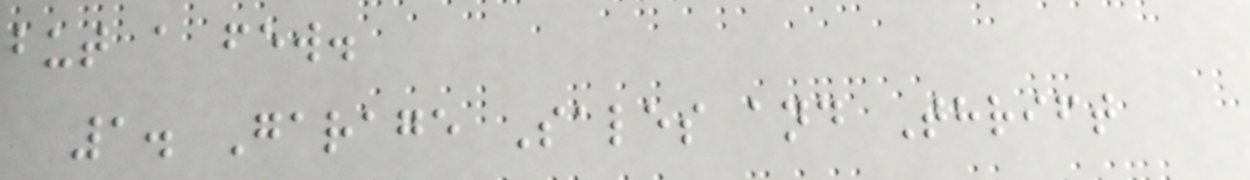but a few.
1. Garage Sales and Thrift
